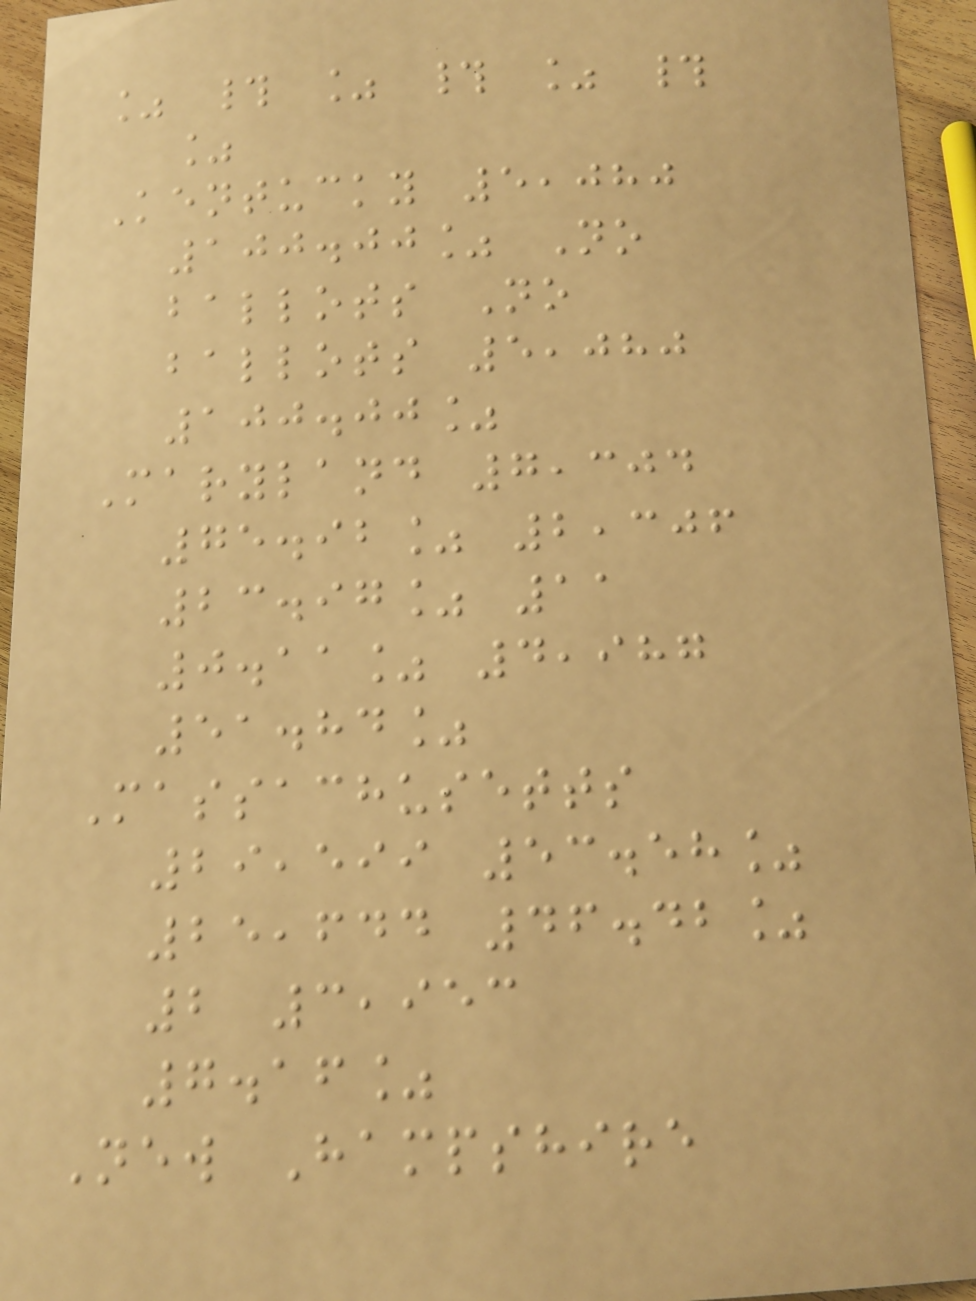% # % # % #
%
Kentucky 5,080
100.00% No
ballots No
ballots 5,080
100.00%
Maryland 7,304
75.92% 2,306
23.97% 11
0.11% 4,987
51.84%
Massachusetts
29,599 53.58%
25,644 46.42%
2 3,953
7.16%
New Hampshire
